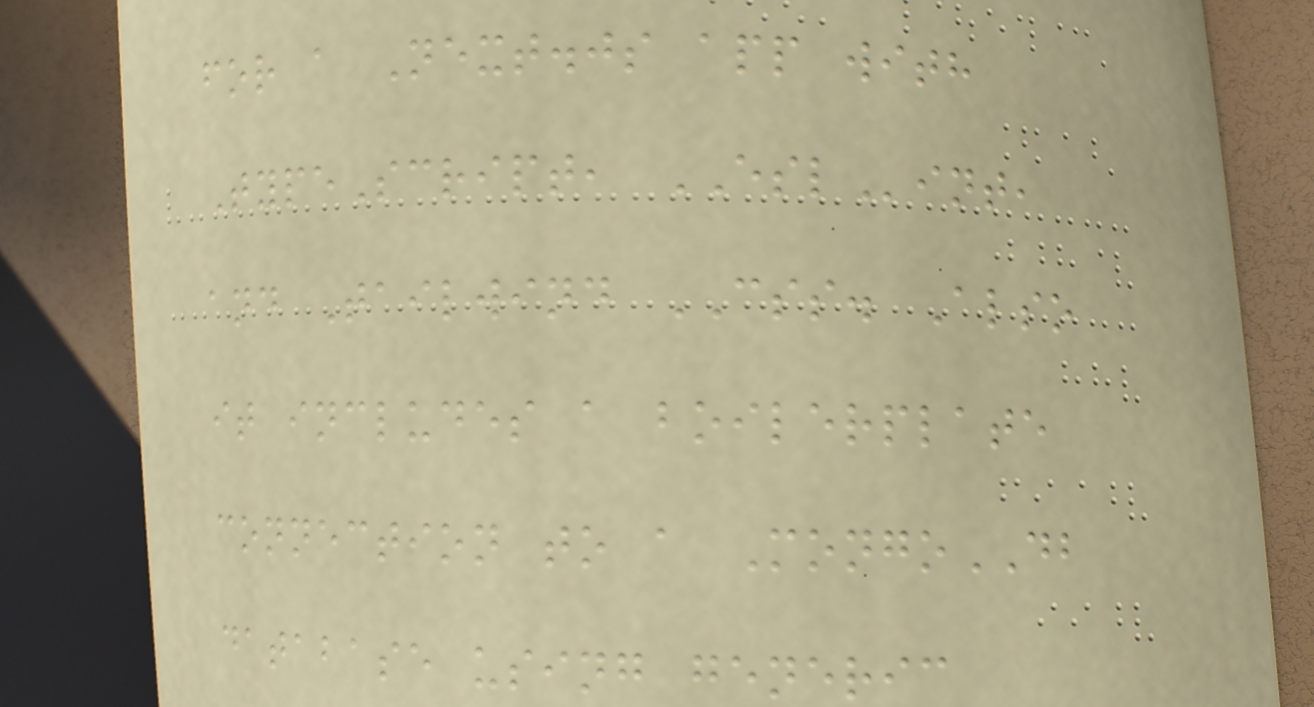for a Next.js app with
TypeScript, ESLint,
and Tailwind CSS. Also
it includes a boilerplate
connection to a MongoDB
database using generic
